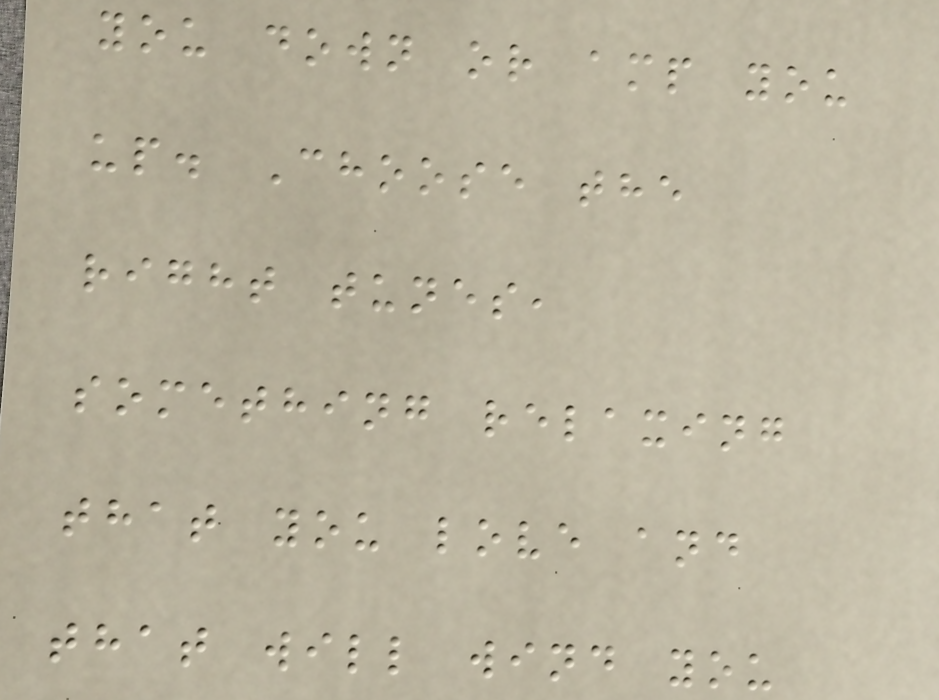you down or amp you
up. Choose the
right tunes,
something relaxing
that you love and
that will wind you
